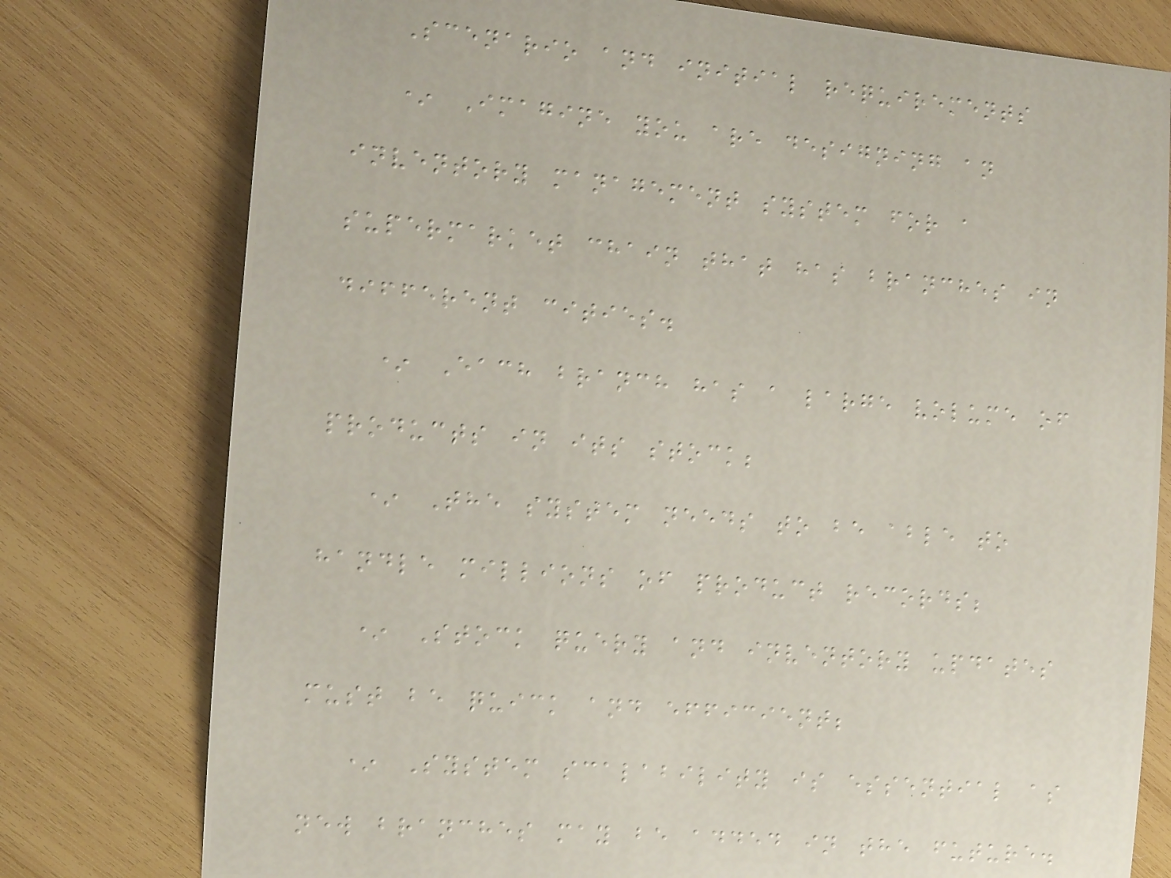Scenario and initial requirements
* Imagine you are designing an
inventory management system for a
supermarket chain that has branches in
different cities.
* Each branch has a large volume of
products in its stock;
* The system needs to be able to
handle millions of product records;
* Stock query and inventory updates
must be quick and efficient;
* System scalability is essential as
new branches may be added in the future.
